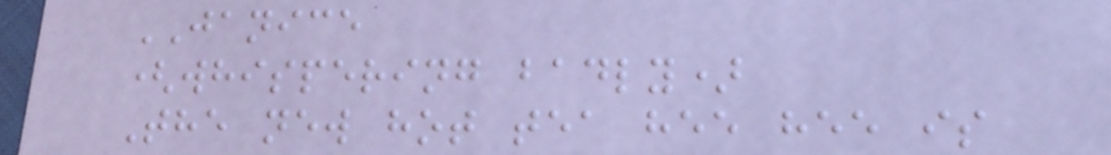JANICE
(whispering badly)
The new hot tea hee hee is
